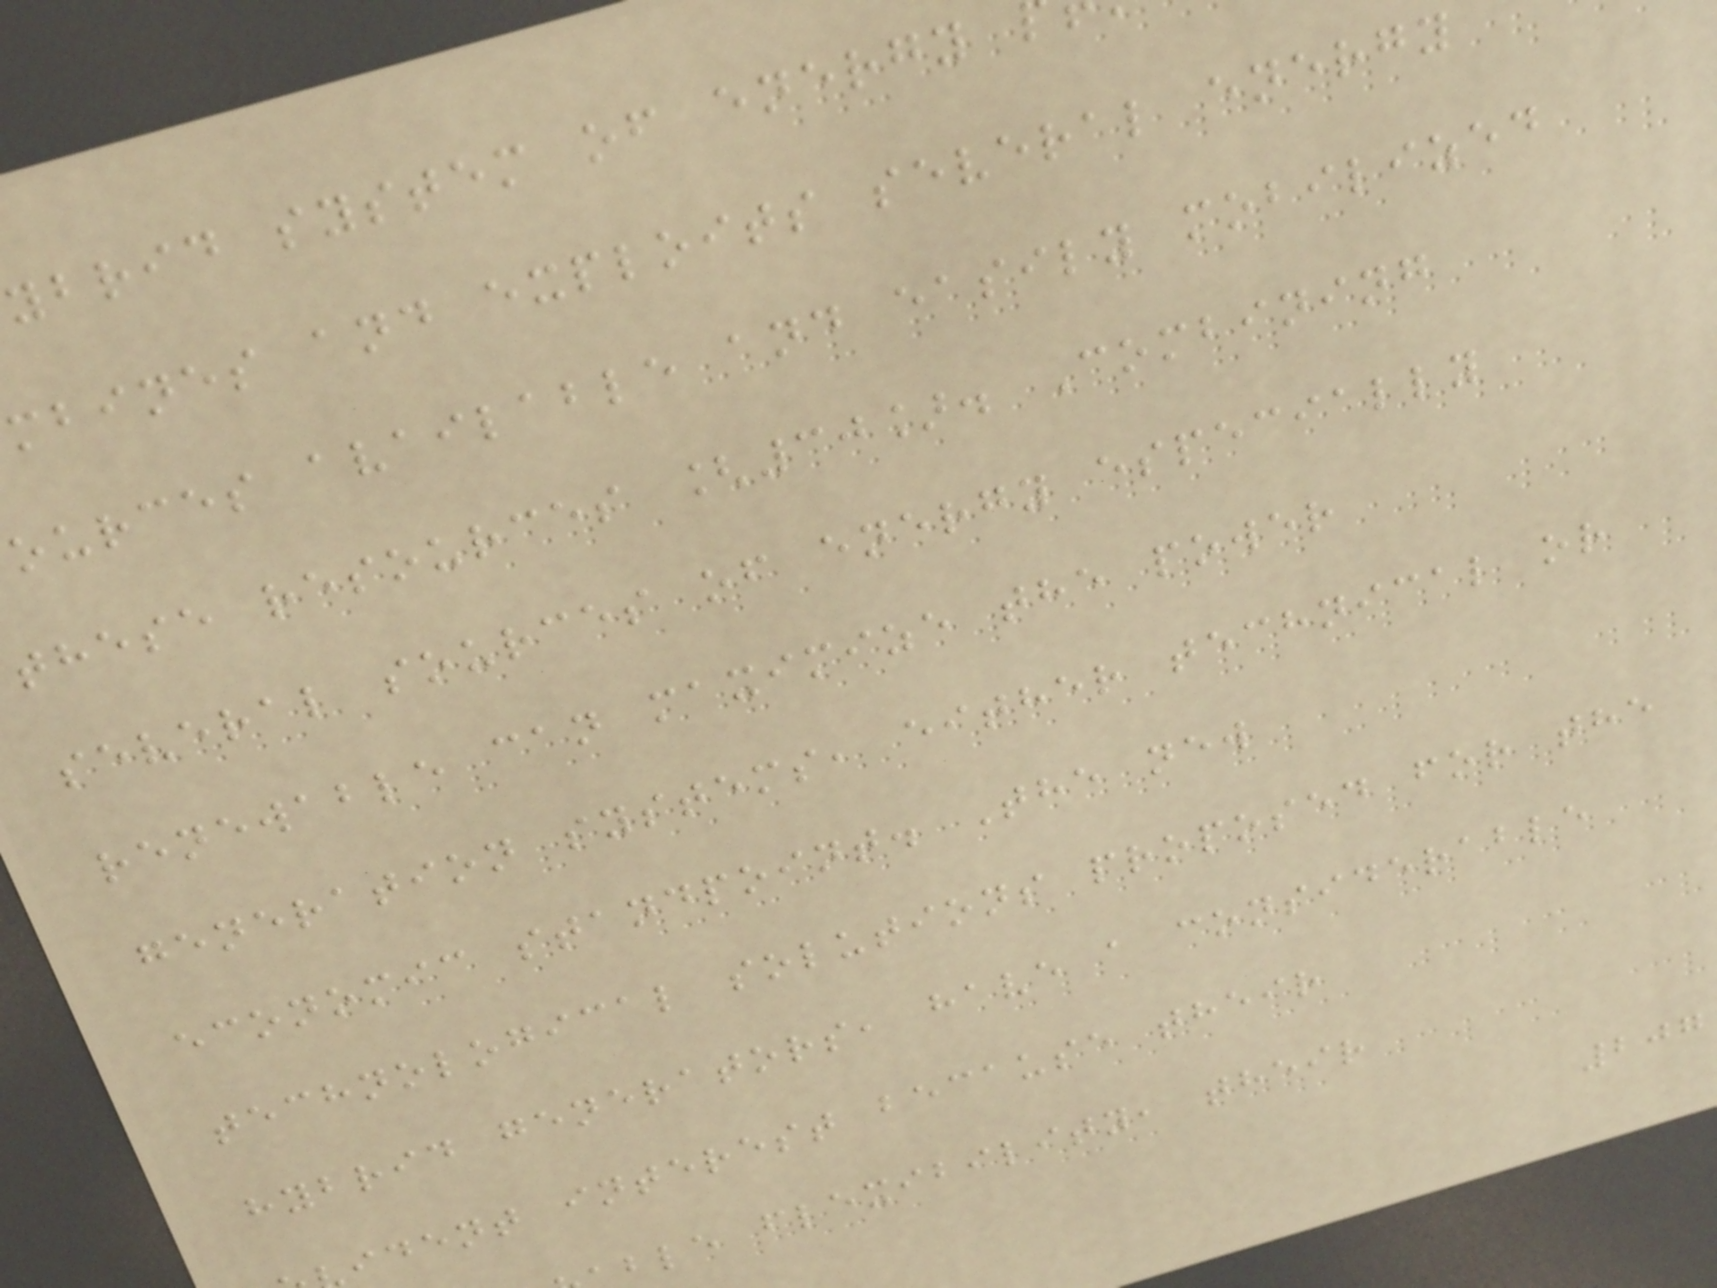ybrid system of energy
mbines and exploits several energy
ources available and easily mobilized
these resources [30]. Combining
several sources of energy especially
renewable can maximize the power
generation systems, either technical or
economic standpoint. The new
technological solutions proposed for the
hybrid generators, have a considerable
ident interest because their
ble flexibility, their
207
